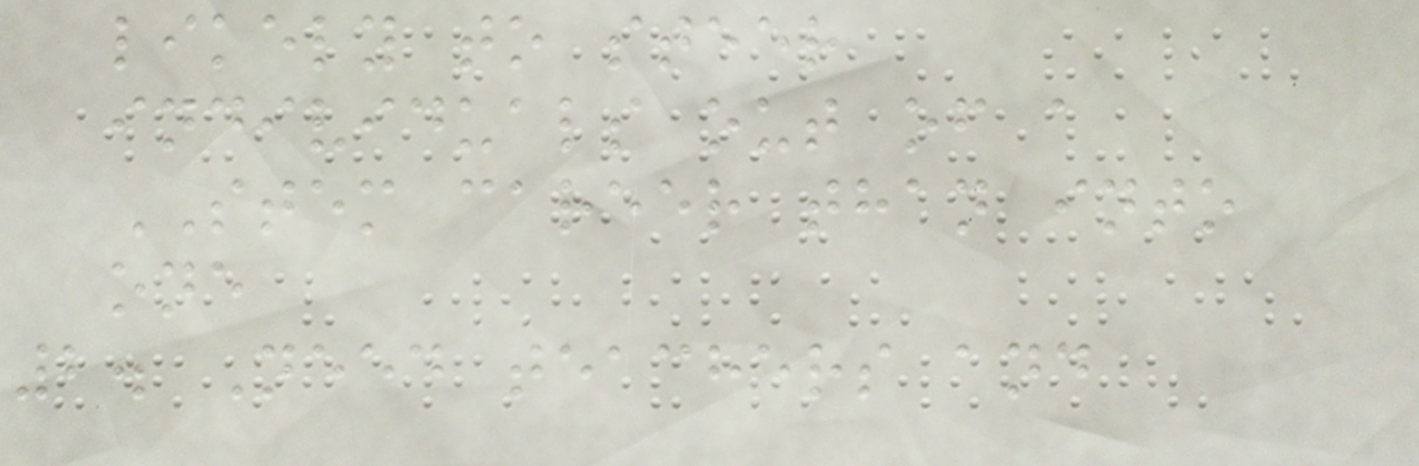likely to steer
individuals out of a
STEM career than into
one
2. Need teachers and
